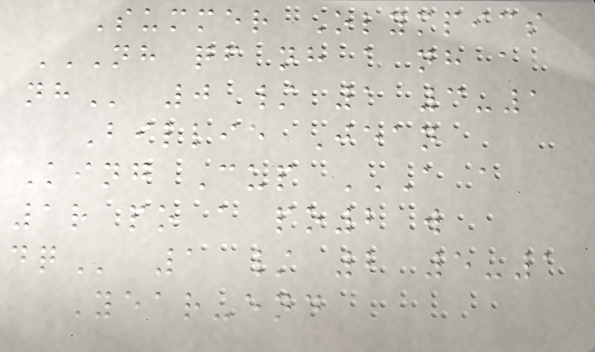Summer Olympics
NH QF NH A NH A
NH 0 / 1 3-1
Billie Jean
King Cup A A
1R PO A PO2 W
DQ 1 / 2 5-1
Year-end
